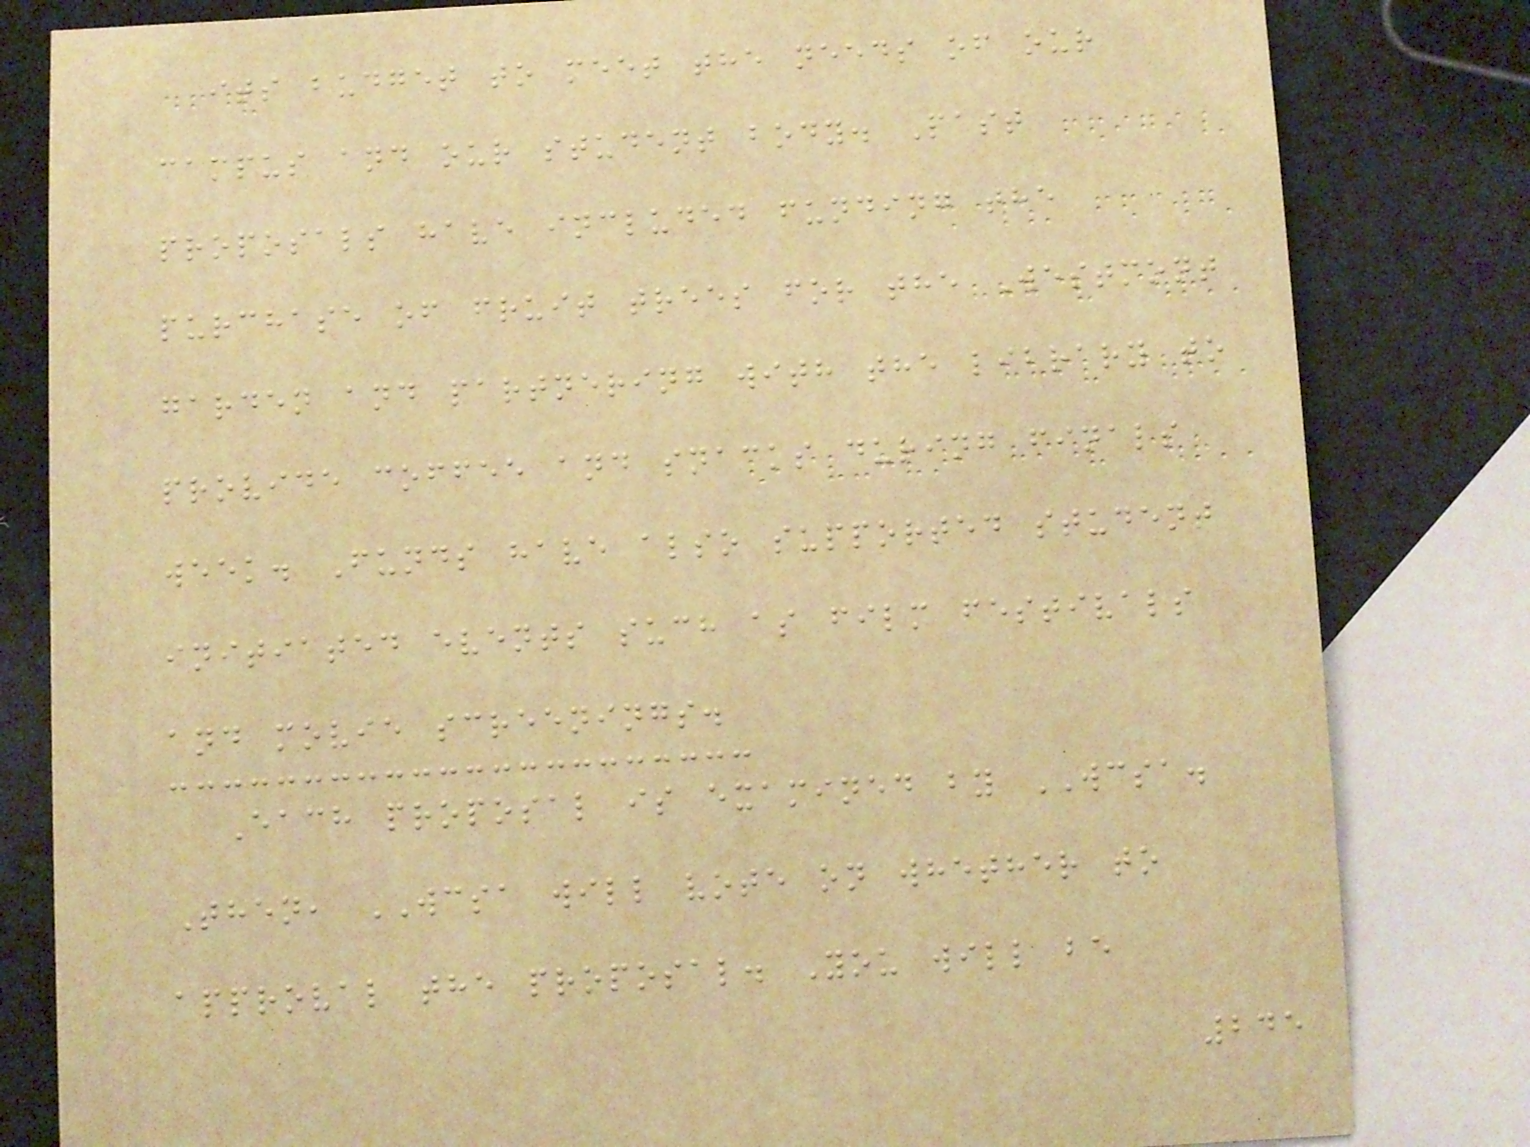its budget to meet the needs of our
campus and our student body. Past
proposals have included funding the
purchase of fruit trees for the Westmont
garden and partnering with the library to
provide coffee and snacks during finals
week. Funds have also supported student
initiated events such as film festivals
and movie screenings.
Each proposal is examined by WCSA.
Then, WCSA will vote on whether to
approval the proposal. You will be
245
